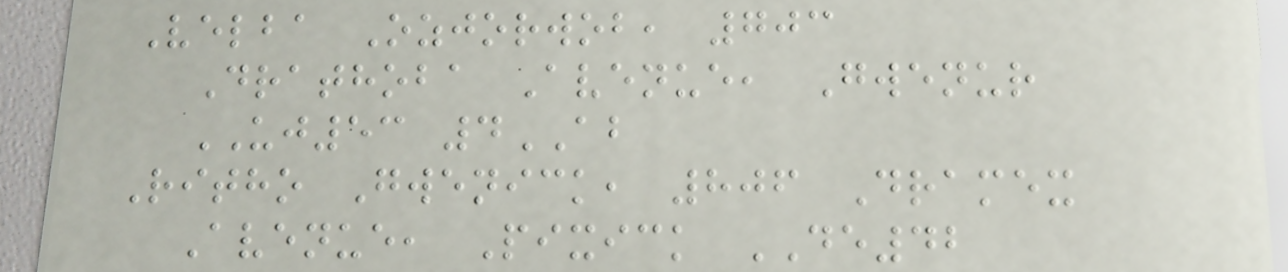Velba Ozjorwob, 703
Drathoba Avenue, Gwenur
UJ53 4AB
Ritho Gwenick, 806 Dramex
Avenue, Pixick DE42
